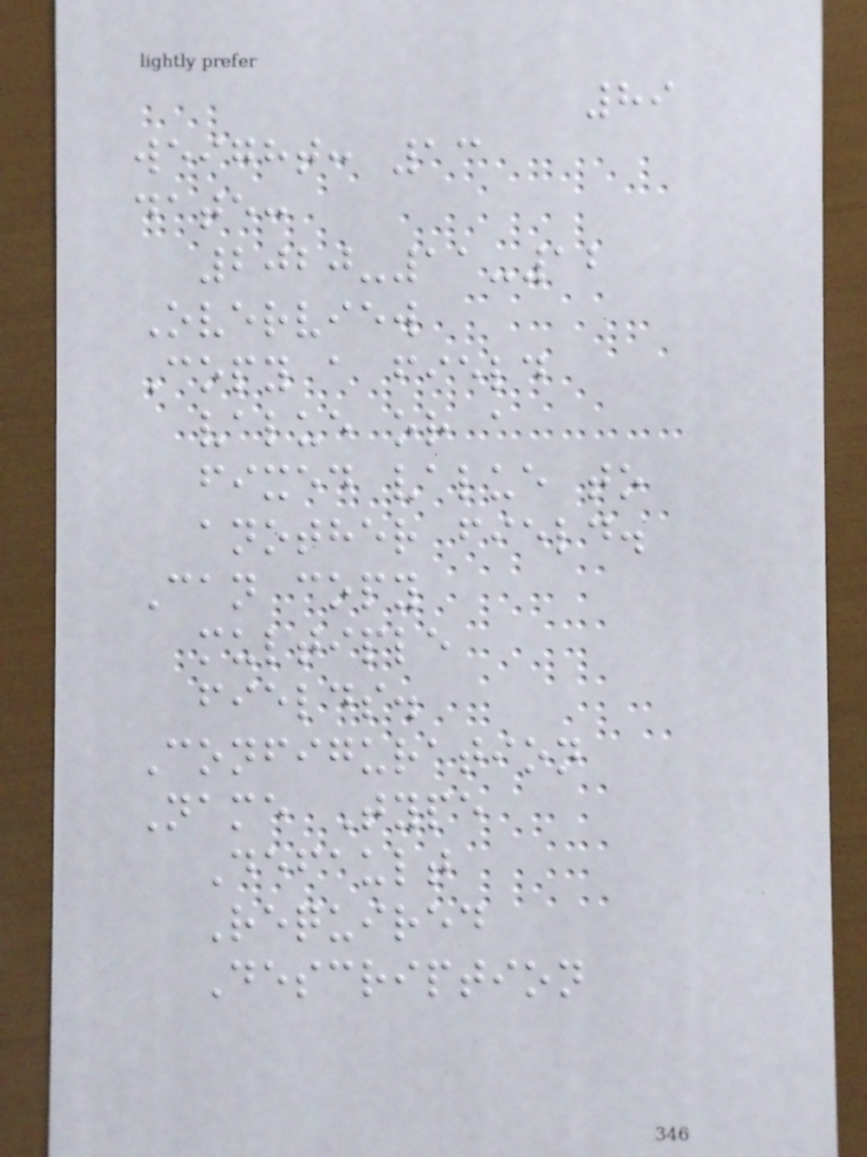89
weight: 13
date:
2020-11-12
Overview
Copy a field
value or a
fixed value to
another field.
Can copy
multiple
fields.
Configuration
Name Type
Default
Required
Description
